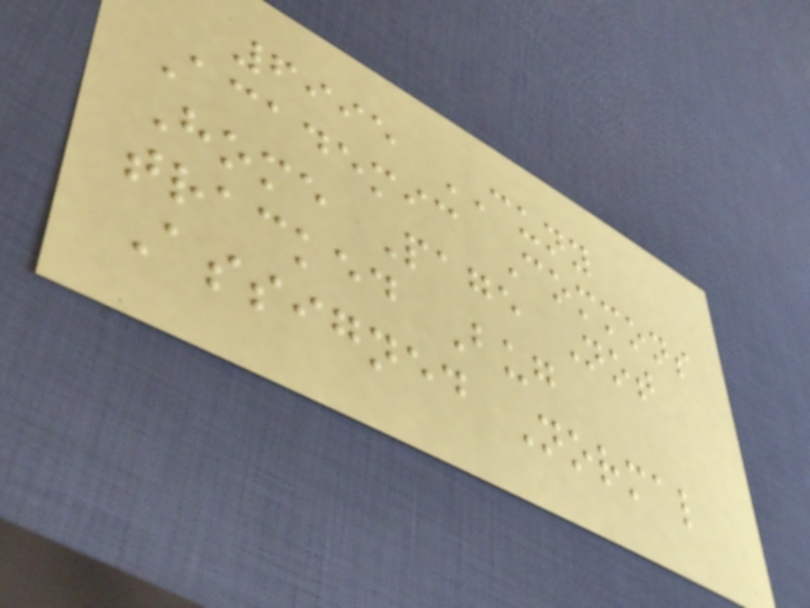6995 CUNY
Academic Commons
Home Page Not
tracked Bug
Assigned Normal
